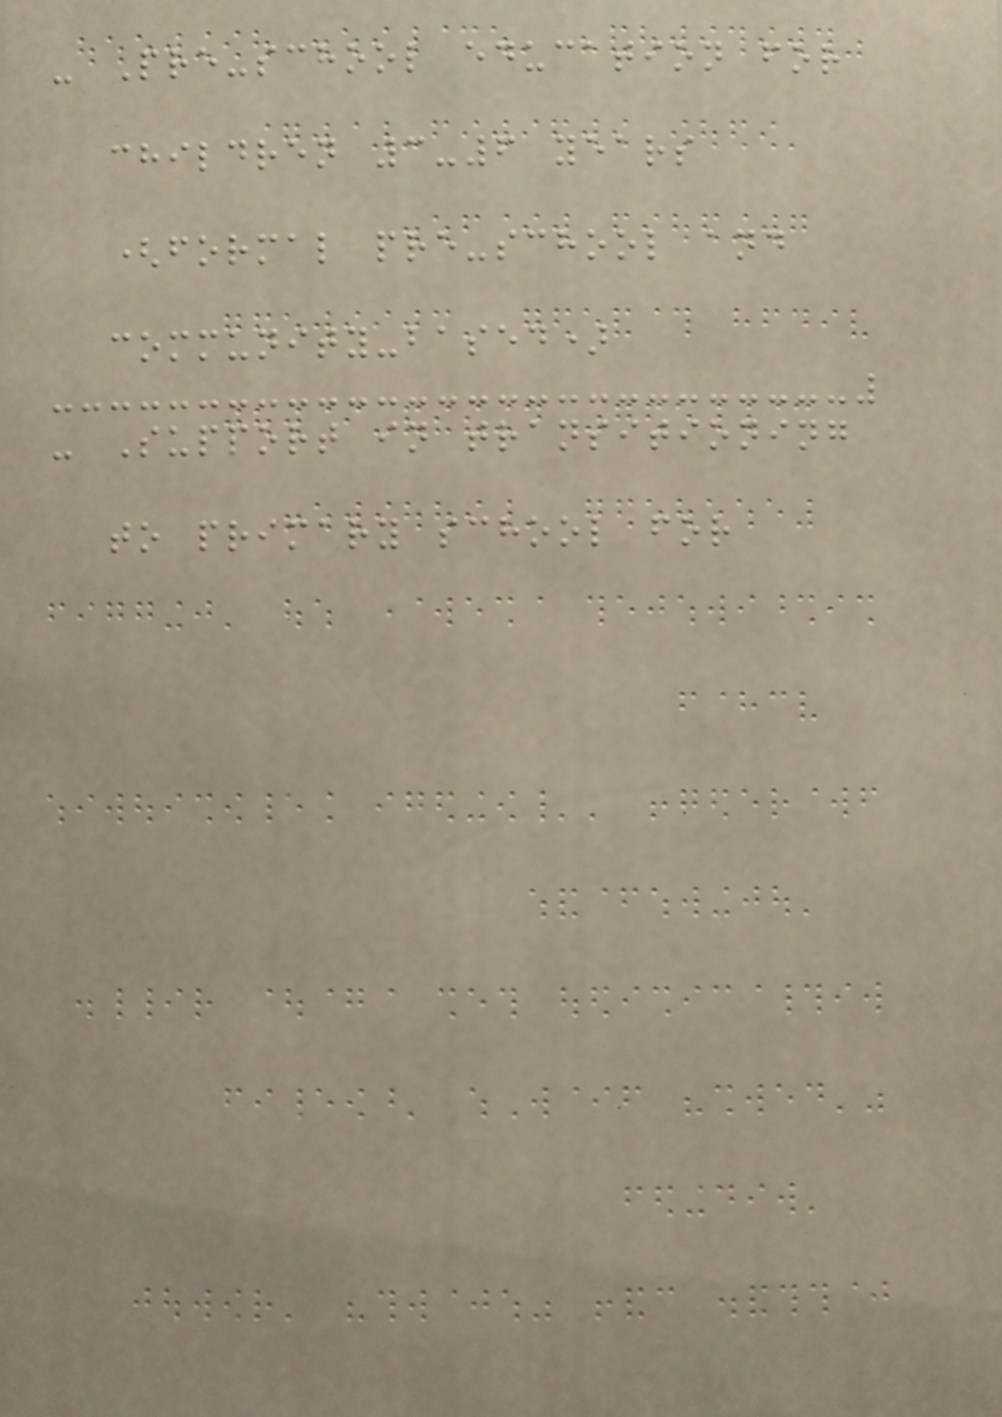- Pre-school education for
children 3-6 years
(formal pre-school and
community-based)
- Support in transitioning
to primary school for
